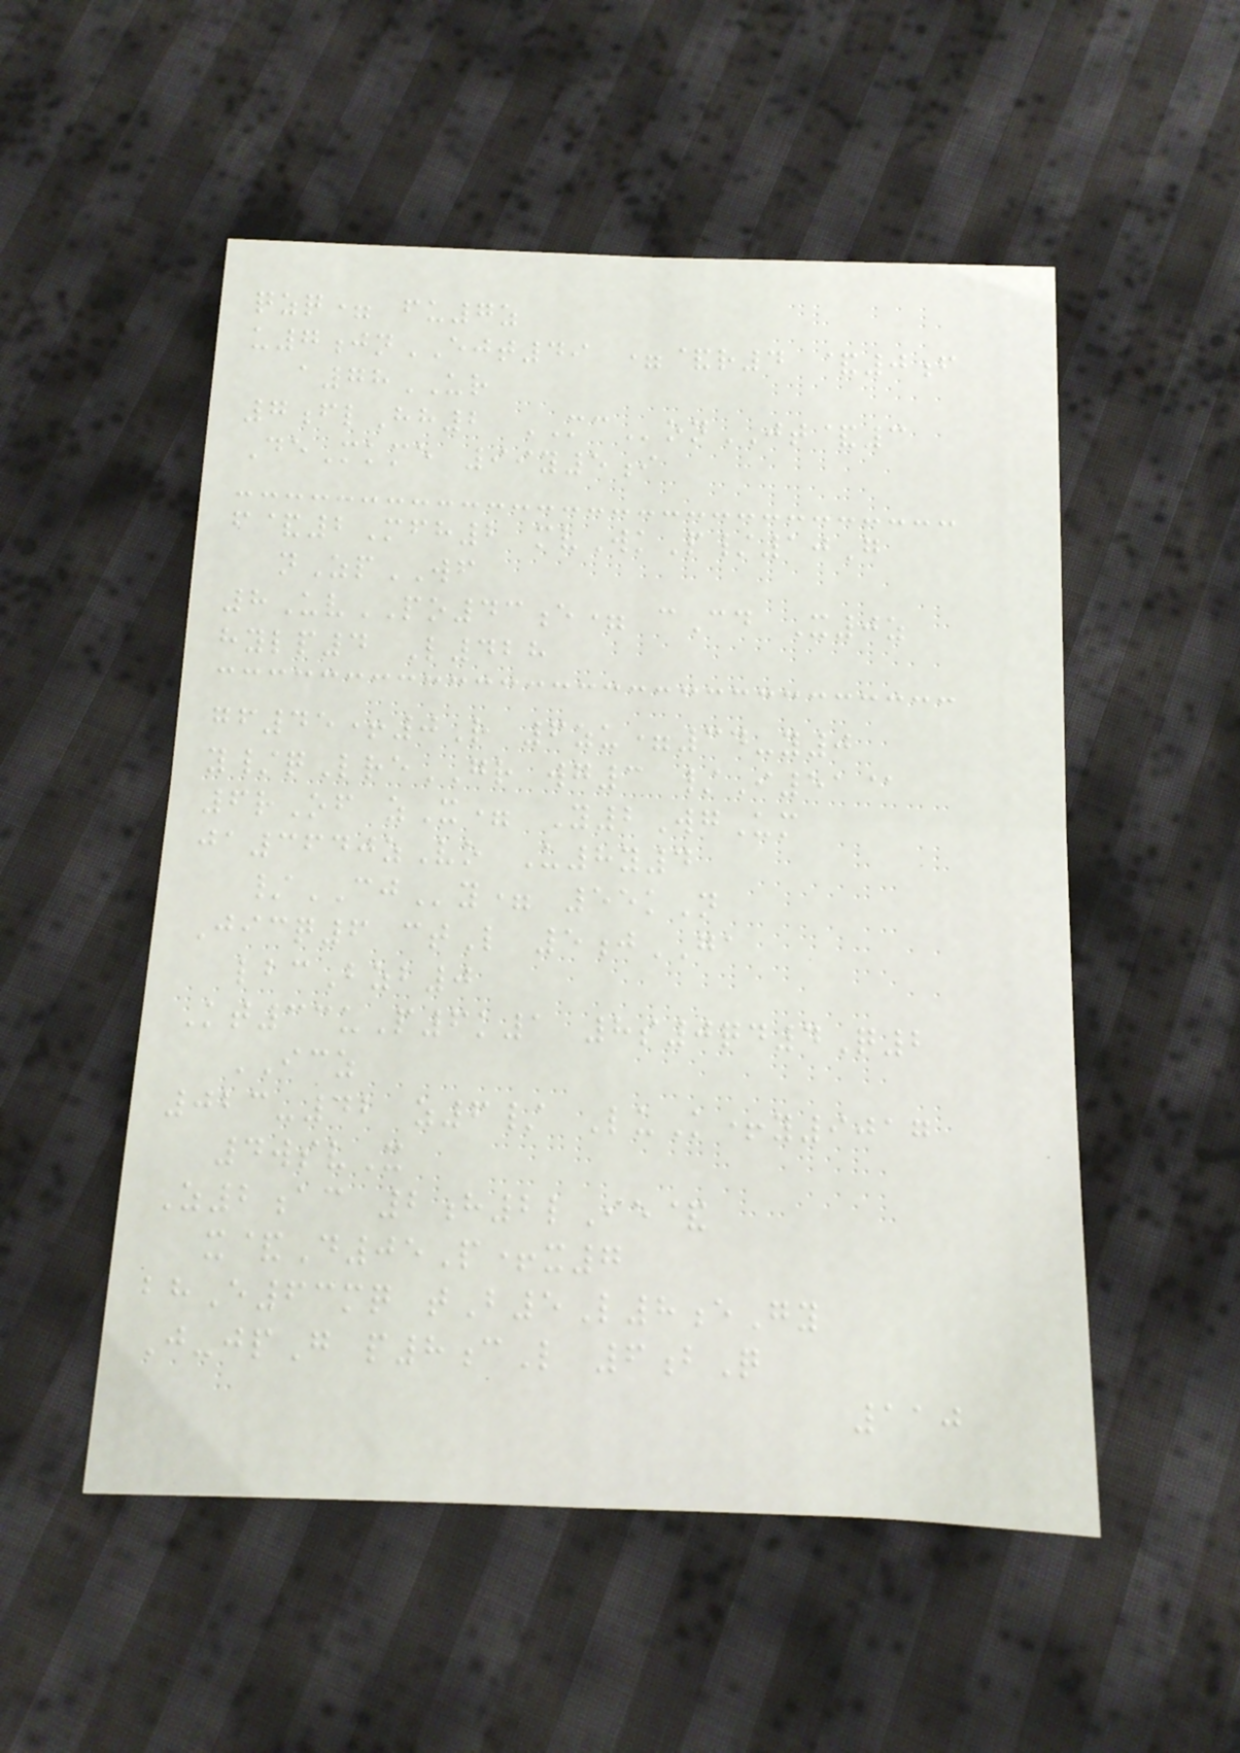qzq= fu7z
u7jnEJT49 =&r4 &0f
a78UR
7flHh2 MConJT&3
DeMkme 99y5i
f&2Mfh2 mvWkP/10G
nZpWF
8UvPO43e= cCd X0z
hylp4 L428
gf45+0R 6zu=34-y0
y/qLreGR wg3 /I51@
6rOf zX= Y2WgUm
ja3640zVo U8y4
/CJy= 55kN
Jicq6 ctL 5jGA
lbcBzb0
Kt33uP6k1 8s0qd4Q2
ICZ
023-42 z6/ LuK+y9017
4wsvX
Z2ac 2h2lIe&
x&D05P+x7
bhE63mq tB5L8eGy
J-jpG p8cL 6bQ
110
